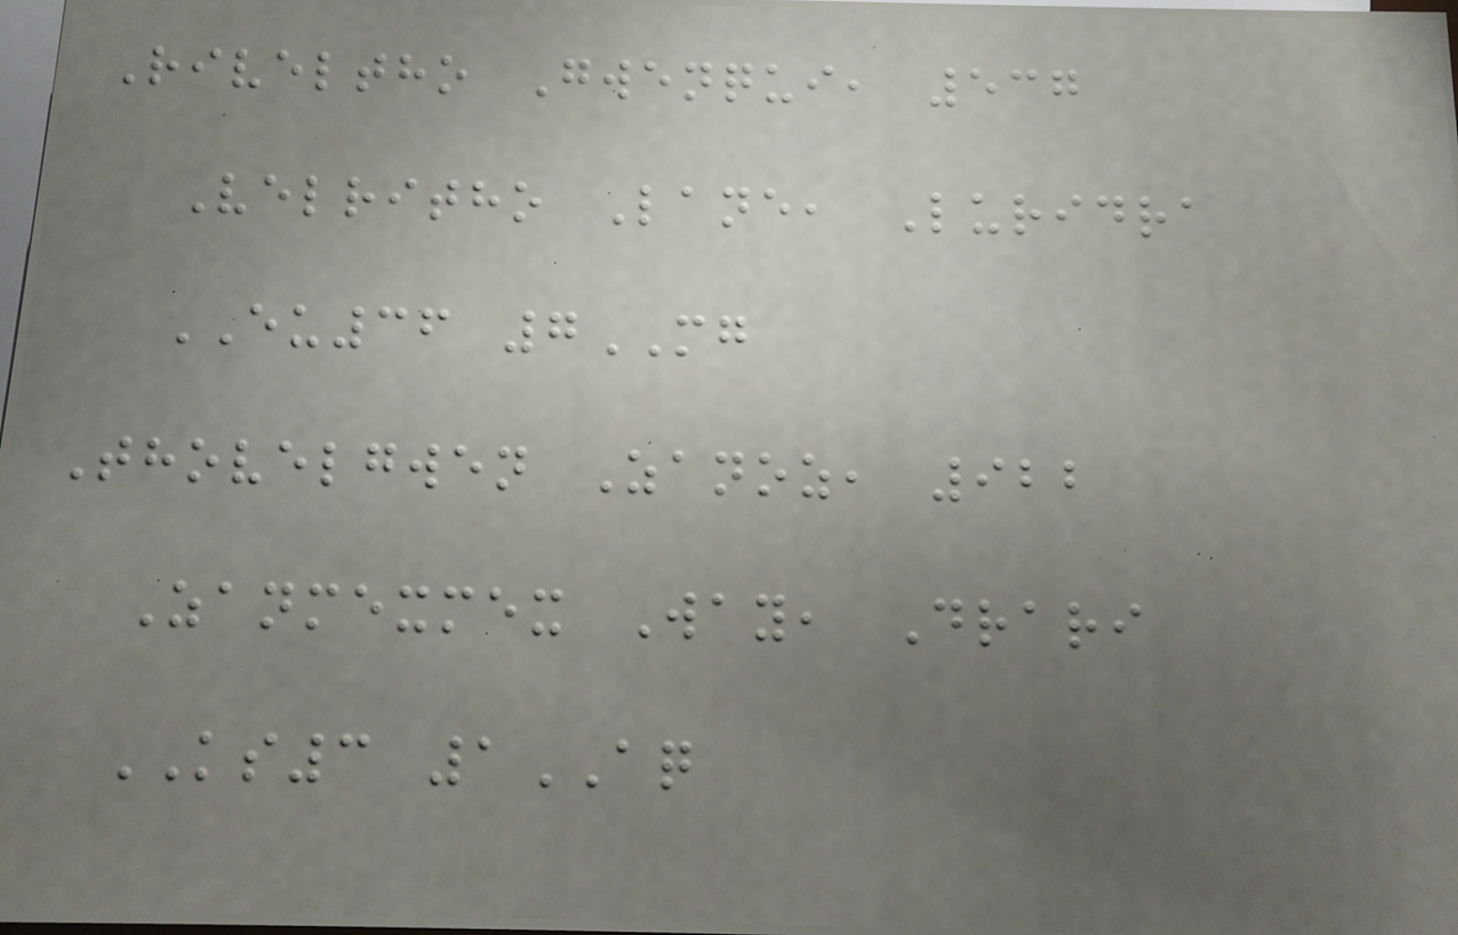Riveltho Gwenqui, 537
Velritho Lane, Luridra
EU36 7MG
Thovelgwen Zanoz, 922
Zanmexmex Way, Drari
KS3 1AQ
